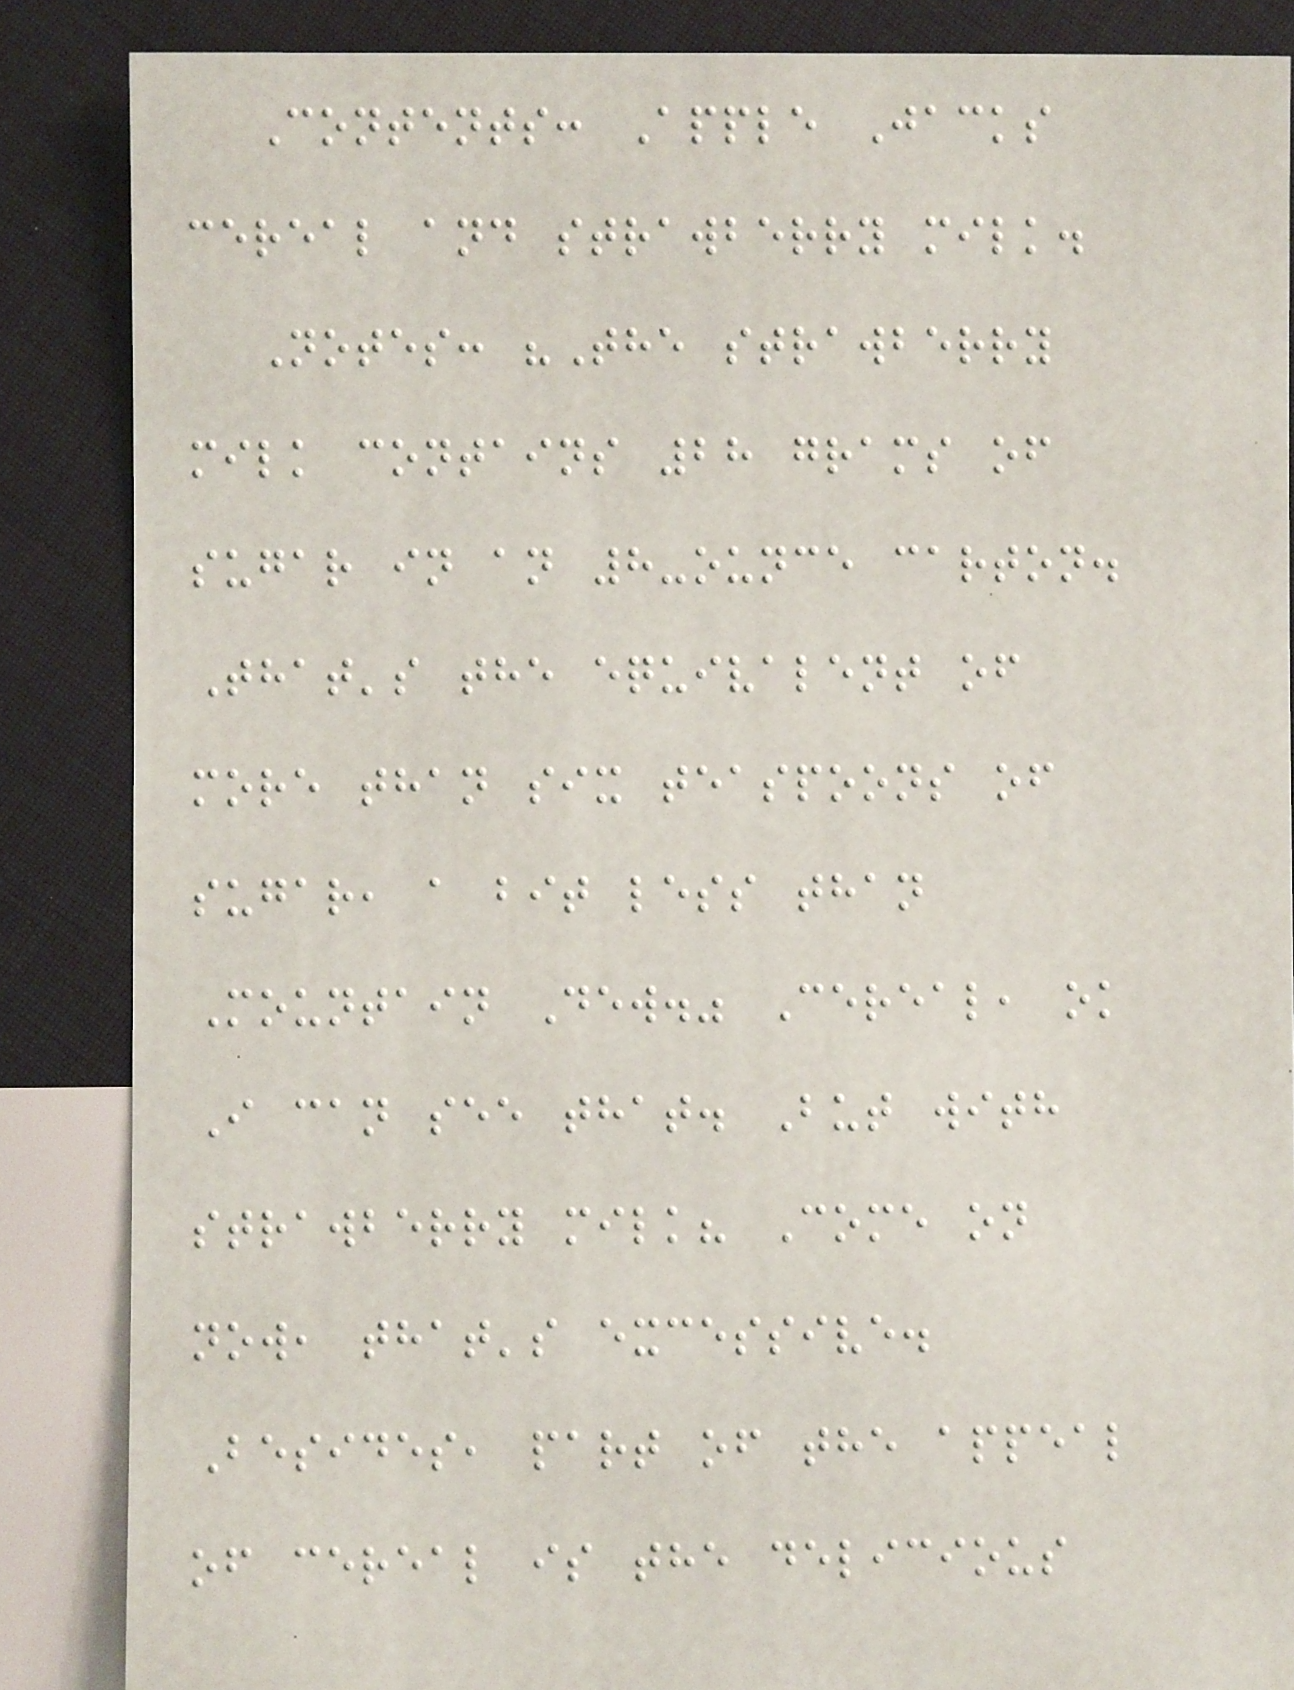Contents: Apple Jacks
cereal and strawberry milk.
Notes: "The strawberry
milk contains 28 grams of
sugar in an 8-ounce carton.
That's the equivalent of
more than six teaspoons of
sugar, a bit less than
Mountain Dew." Cereal, ok
I can see that. But with
strawberry milk? Come on
now, that's excessive.
Besides, part of the appeal
of cereal is the delicious
